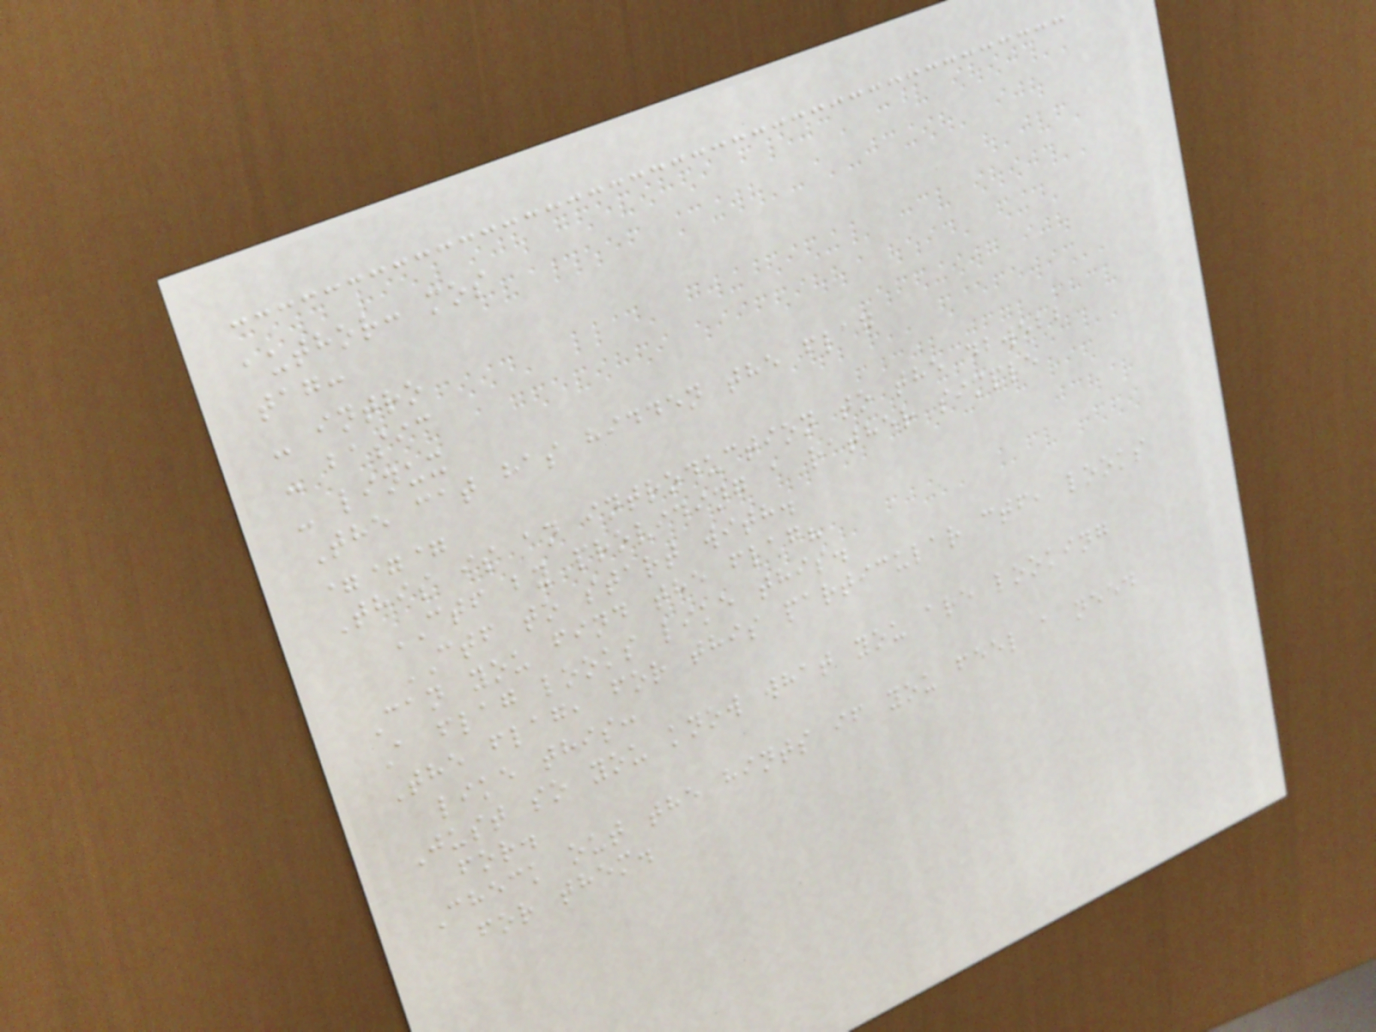author: mos
tag:
- intro
- basic
- linux
The cat has hidden the flag
===
This is an introduction to the dbwebb
CTF by providing a rather simple
CTF to start with.
Can you find the flag?
A flag looks like this.
The flag, for this particular ctf, looks
like this:
Just so you know what you are looking
for.
Check out the hints if you feel a need
for them.
